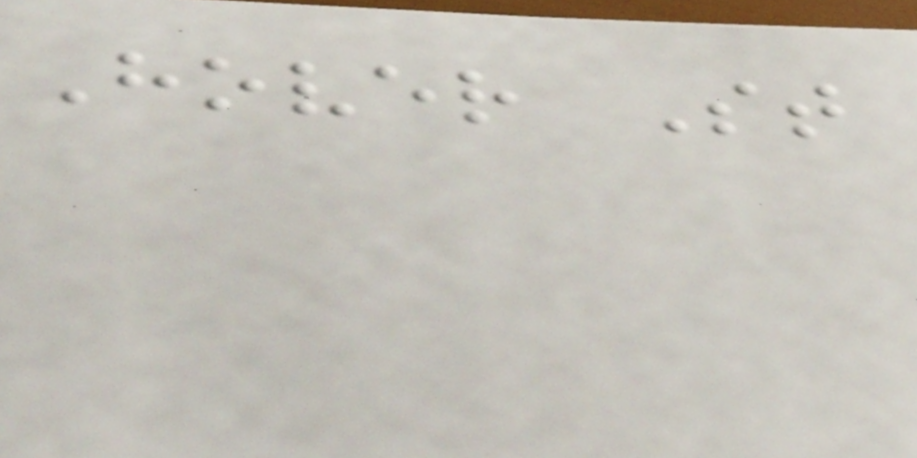Hover St
